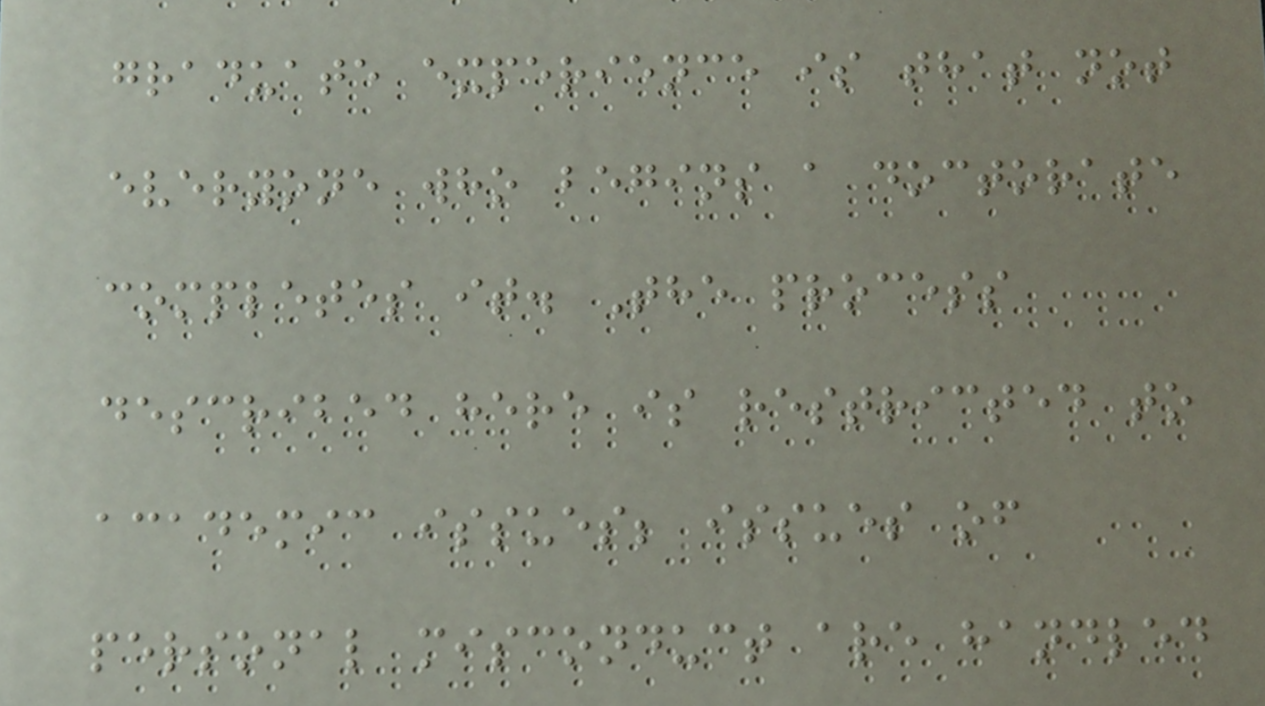graduate experience is that not
everyone who begins a doctorate
completes it. The process
described here is restricted to
academic issues; issues of
personal misconduct are handled
